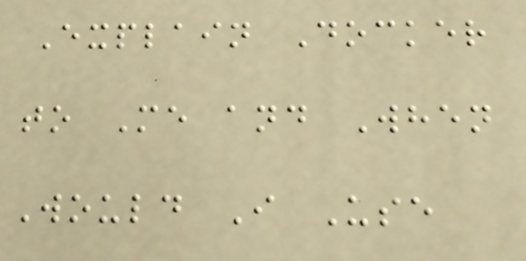Explain Docker
to Me and When
Would I Use
